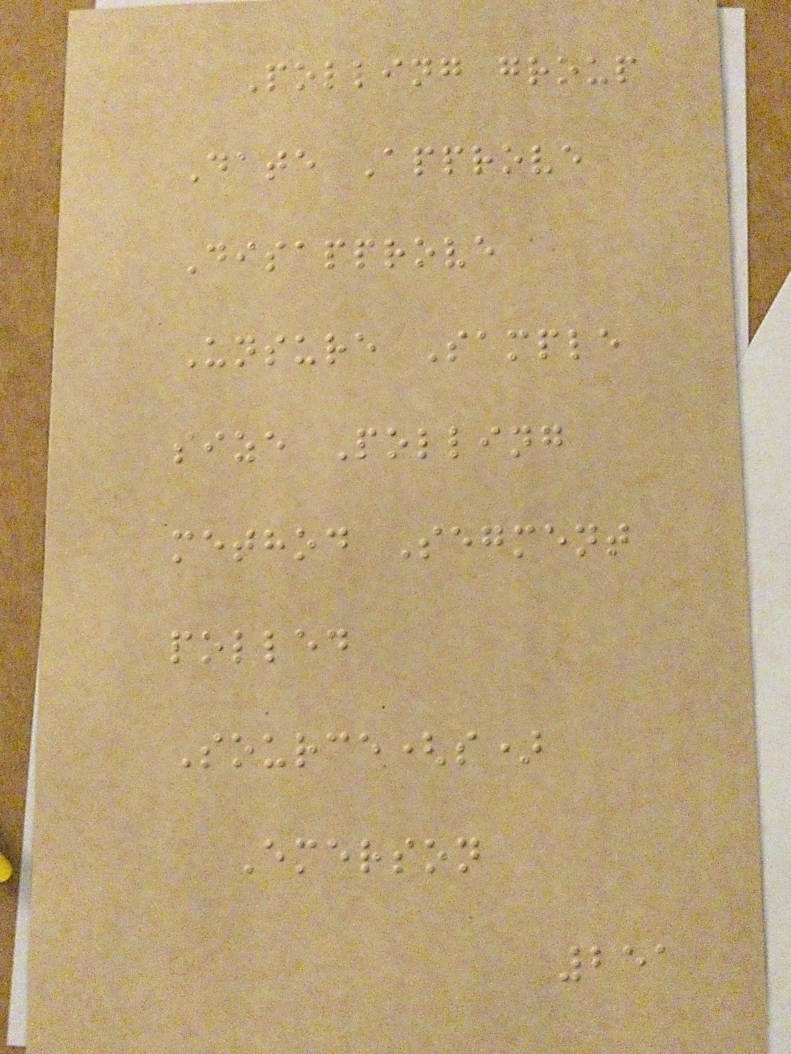Polling group
Date Approve
Disapprove
Unsure Sample
size Polling
method Segment
polled
Source(s)
Emerson
251
